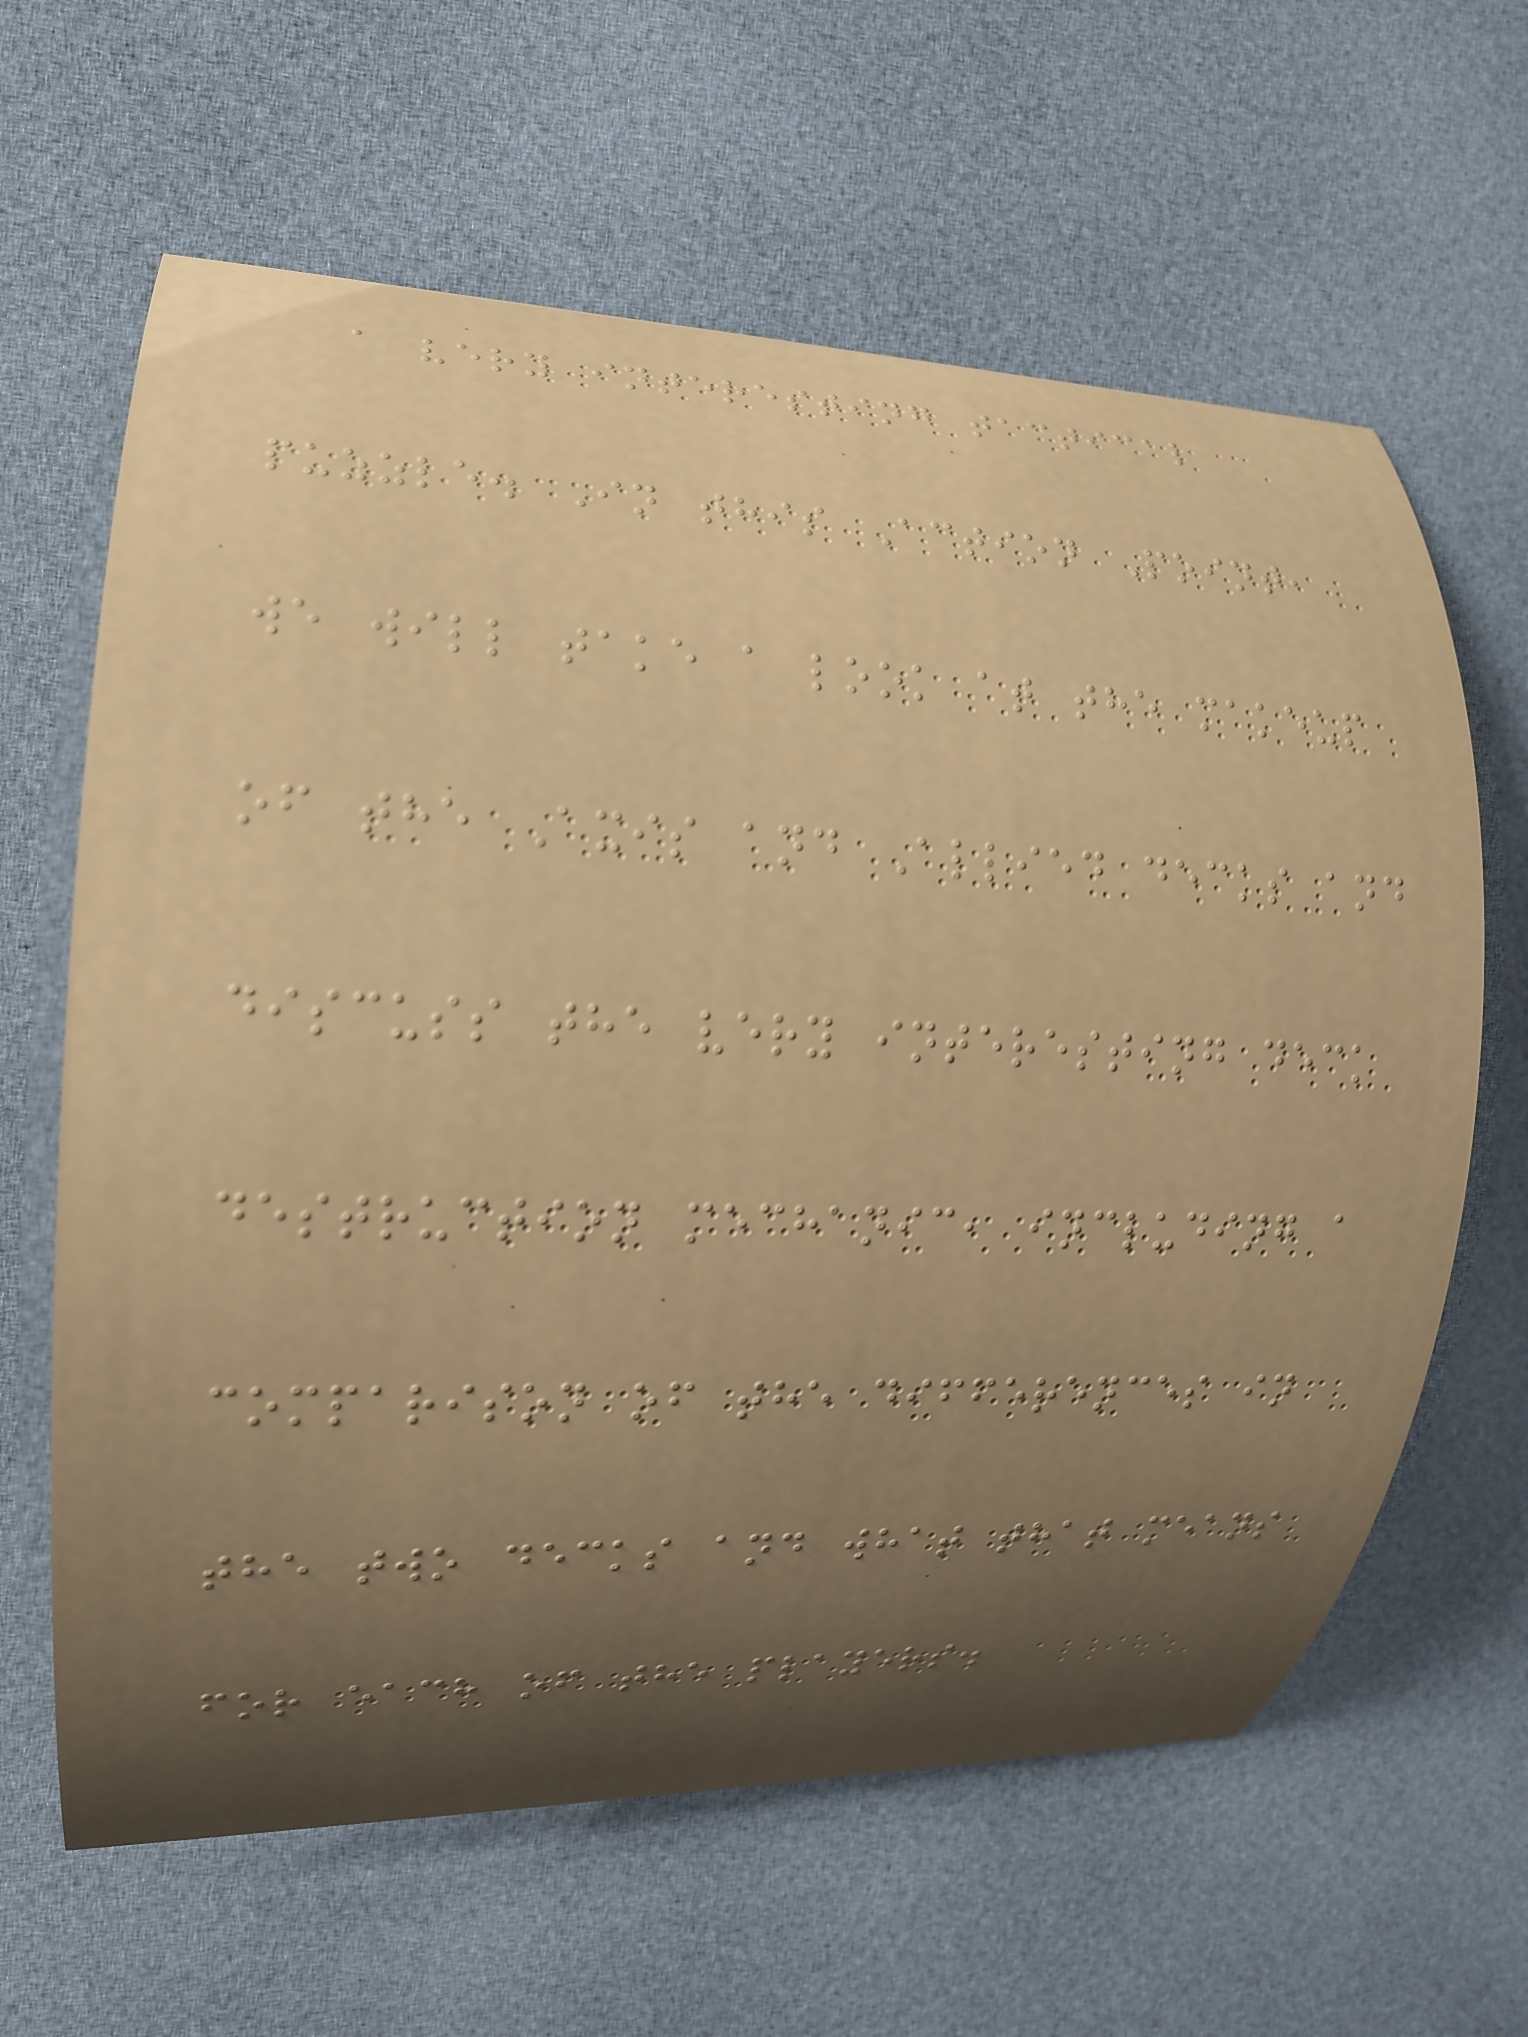a very interesting tactical
puzzle. In this Action Point,
we will take a look at the makeup
of the Axis and Allied decks and
discuss the very interesting deck
destruction mechanic, including a
comparison of the differences in
the two decks and what that means
for each of the players.
